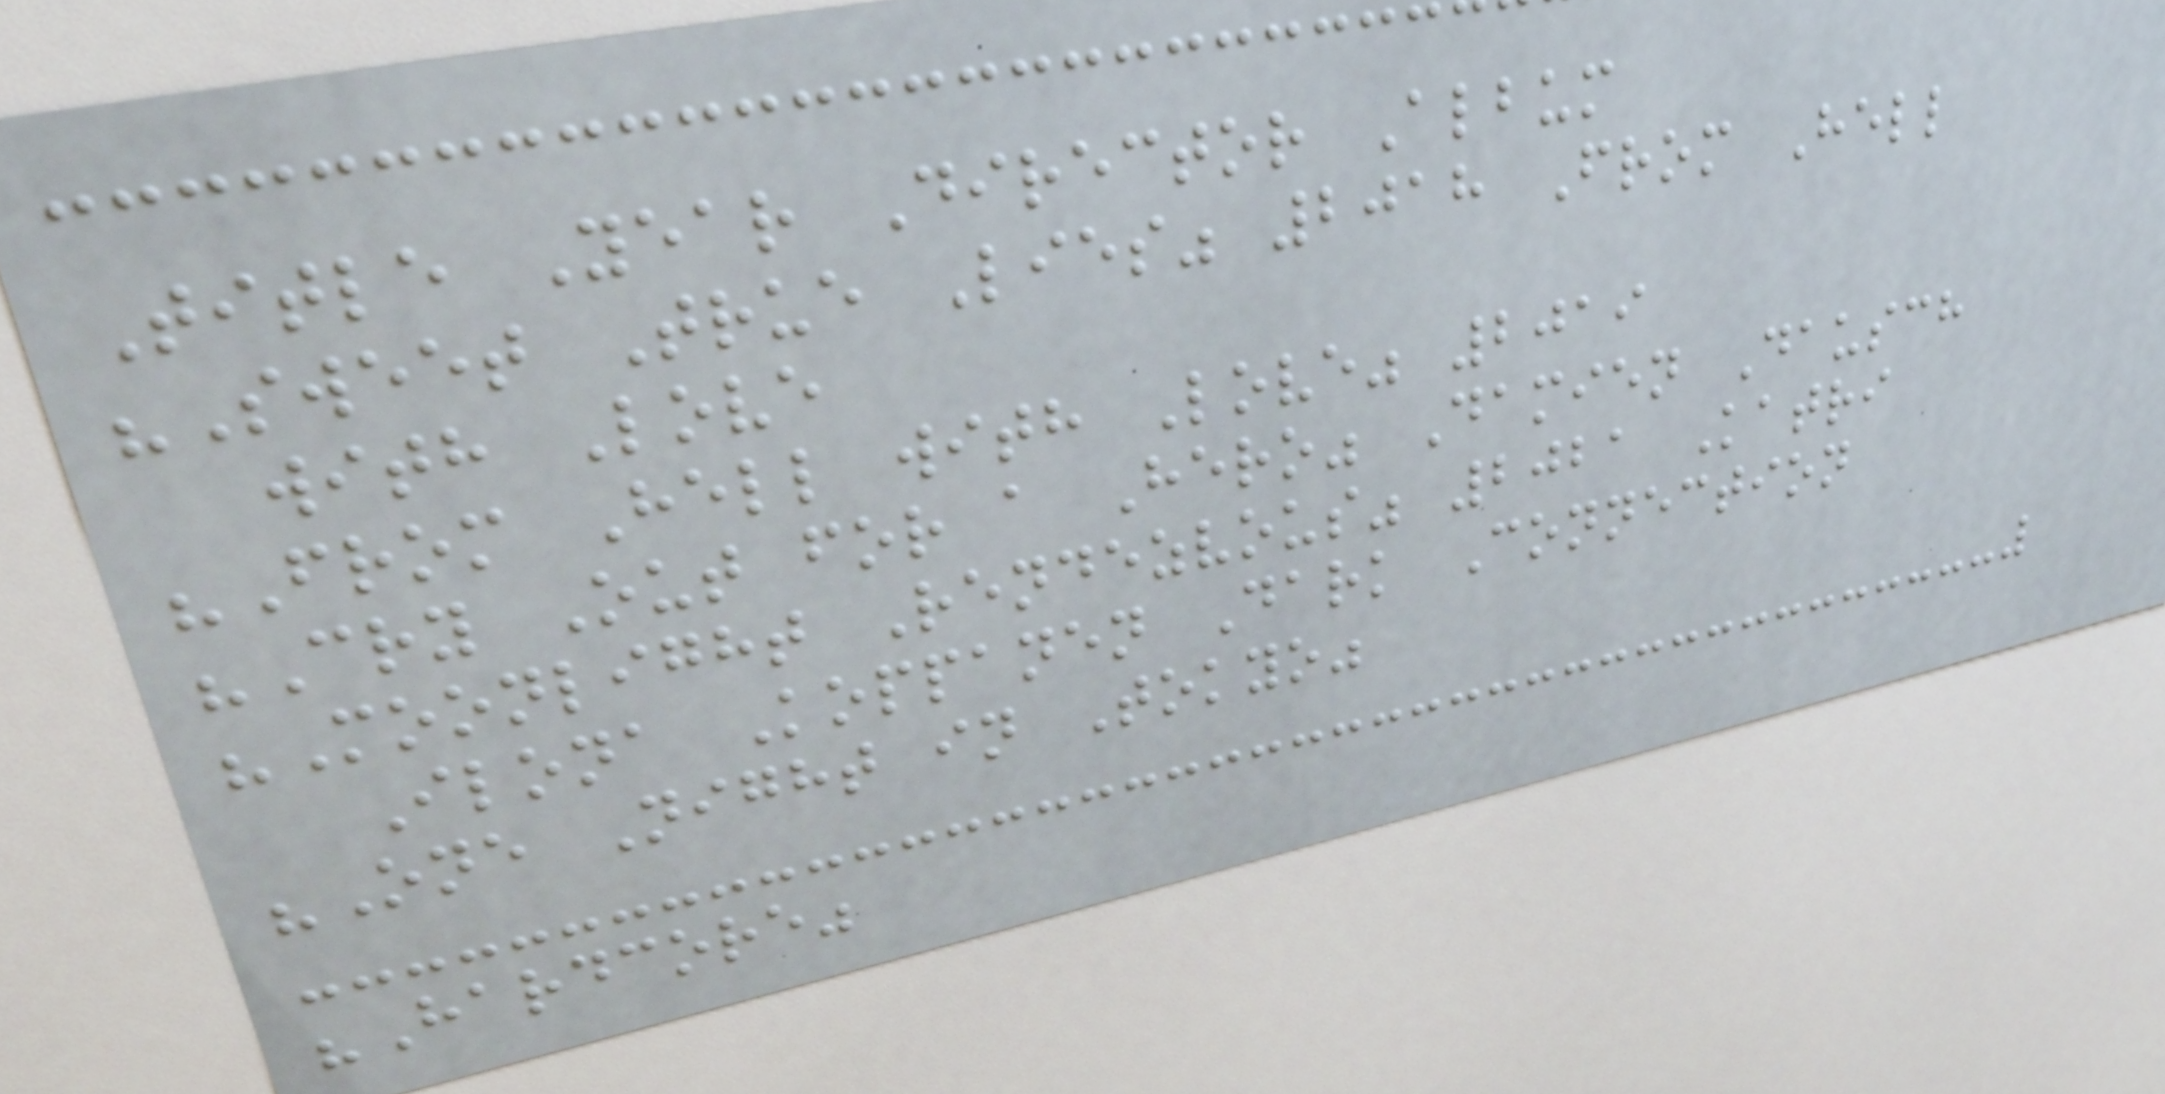Title Year Director Album
"Sweet True Lies" 2018 From Hell
with Love
"From Hell with Love" 2019
"Cry Out for a Hero" Damien Dausch
"Moonlight Rendezvous" 2021 Katri
Ilona Koppanen Dark Connection
"One Night in Tokyo"
"Hardcore"
